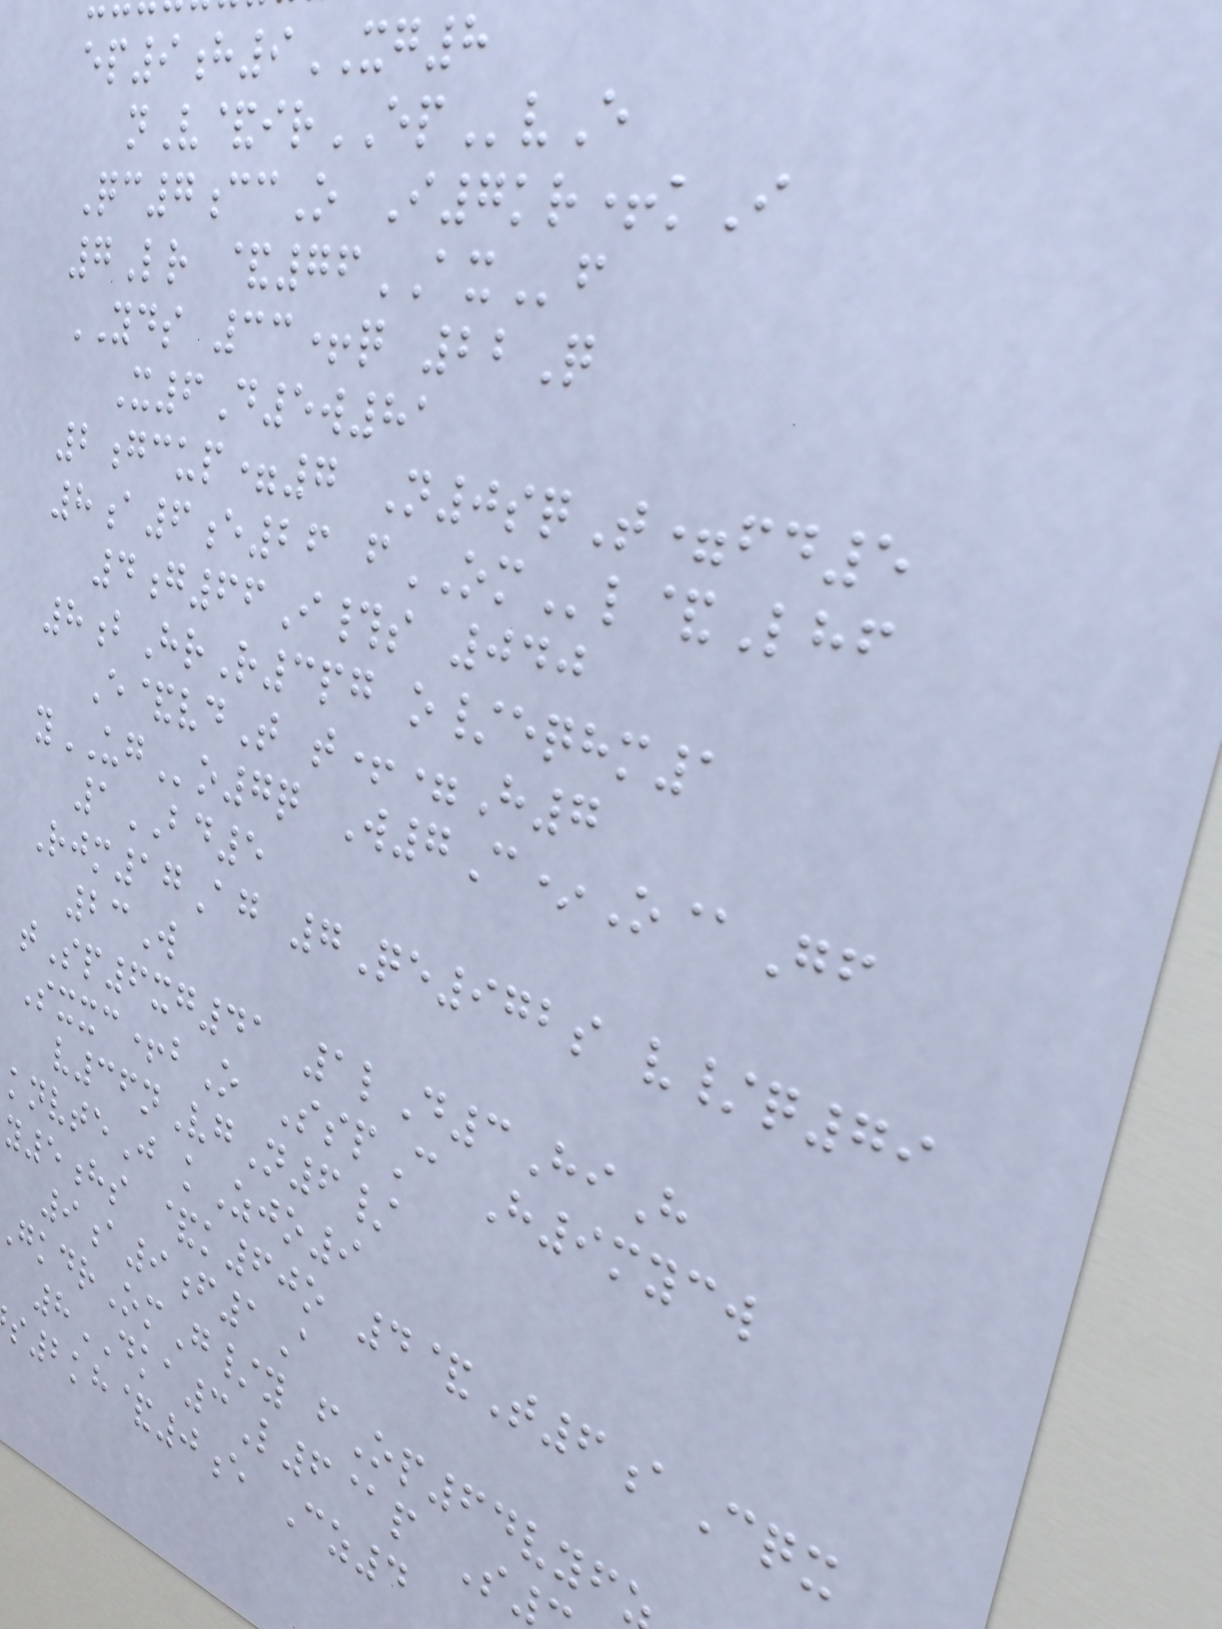ep9h9XG8
nV&irEPvE
Qc7ccO I7kr+kI
7Lr &76AXf
YDS 33+q 22Q
X6D5w81
2gcup=7 N0sqT=fd5
8a6e26 fOMl&Lhf
4g66I#s 040
8bHrR3pg o/eqhm1
E&vdT t+=H7
yUGo7q W7C*O@Gf
1BD5
Rjm17Ag 7Qe972s v/q79
23W
tSp6xg41 1lD3HiH
Sxxc+bO SspC H9mycw
v36nVgN6/
knvteJ kZjo9
y5hs &k60o 4&T6aCqx
9a9f1A
kdrOmG/y fOp64vyf
8DKA3L6@p S
s2kh&0e Cz4
